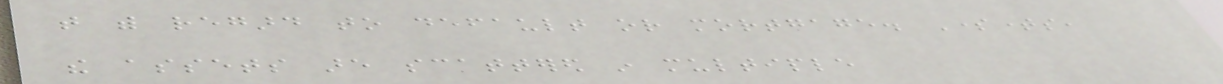that with regard to default or mortgage. Sometimes,
the assets are scattered in multiple
